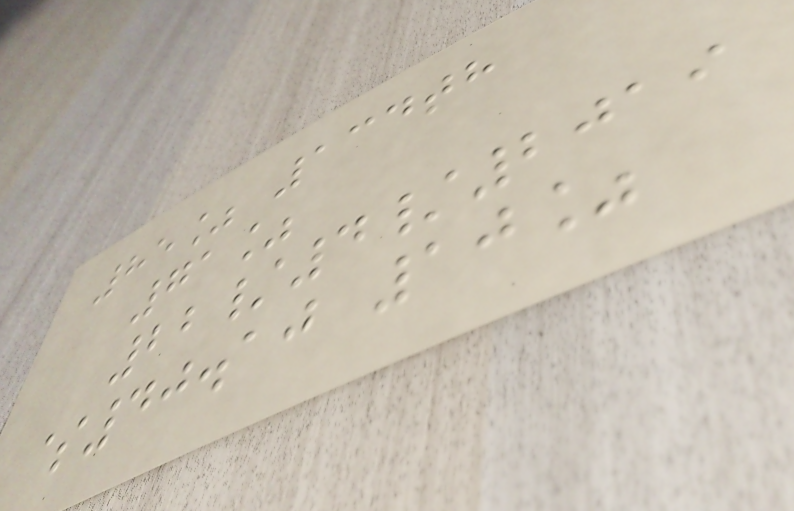85% 134th
71%
22/4/2019
$40.10 10%
